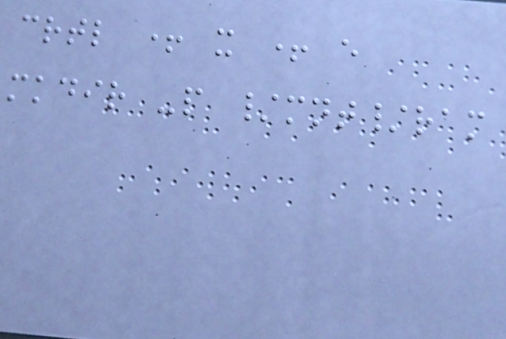crtl + x + e
mkdir -p /mnt/ram
